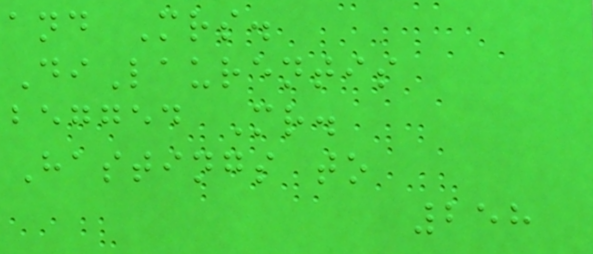and Mrs.
DiLaurentis
begged Mr.
Hastings to
258
